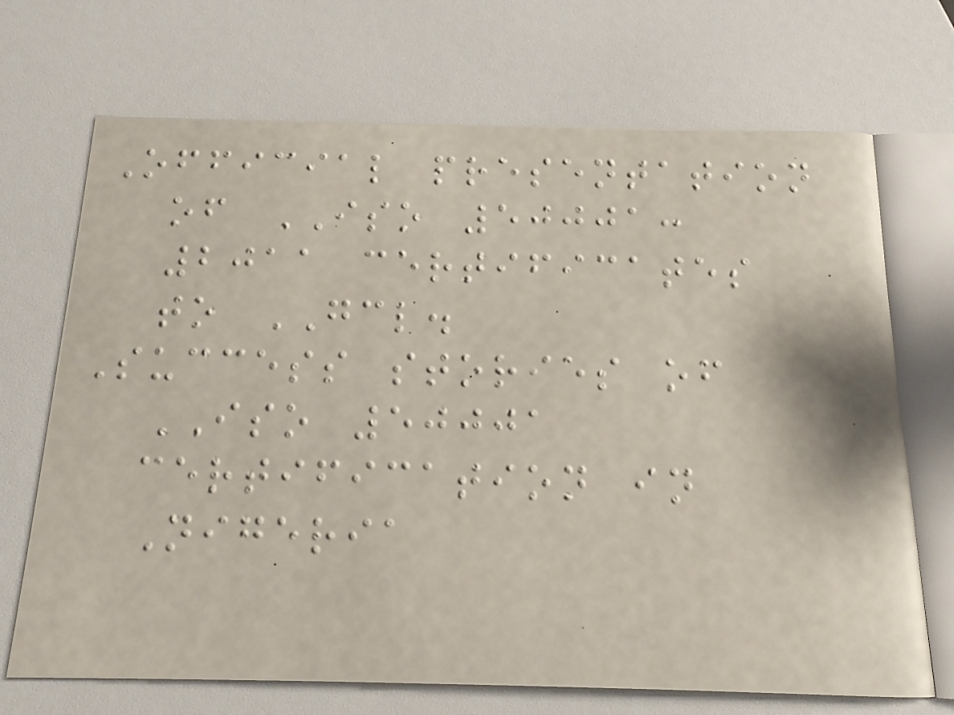Official presentation
of ISO 50001:
2011 certificates
to GCL.
Success stories of
ISO 50001
certification in
Nigeria
